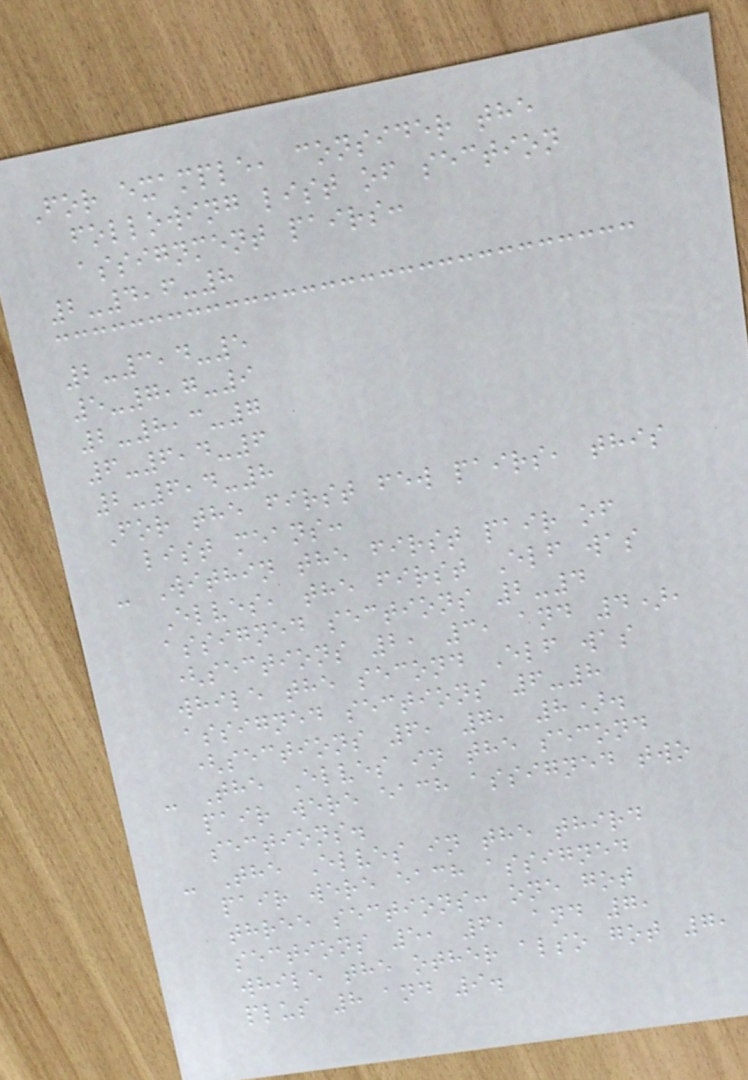For example, consider the
following list of section
assignment pairs:
2-4,6-8
2-3,4-5
5-7,7-9
2-8,3-7
6-6,4-6
2-6,4-8
For the first few pairs, this
list means:
- Within the first pair of
Elves, the first Elf was
assigned sections 2-4
(sections 2, 3, and 4),
while the second Elf was
assigned sections 6-8
(sections 6, 7, 8).
- The Elves in the second
pair were each assigned two
sections.
- The Elves in the third
pair were each assigned
three sections: one got
sections 5, 6, and 7,
while the other also got 7,
plus 8 and 9.
